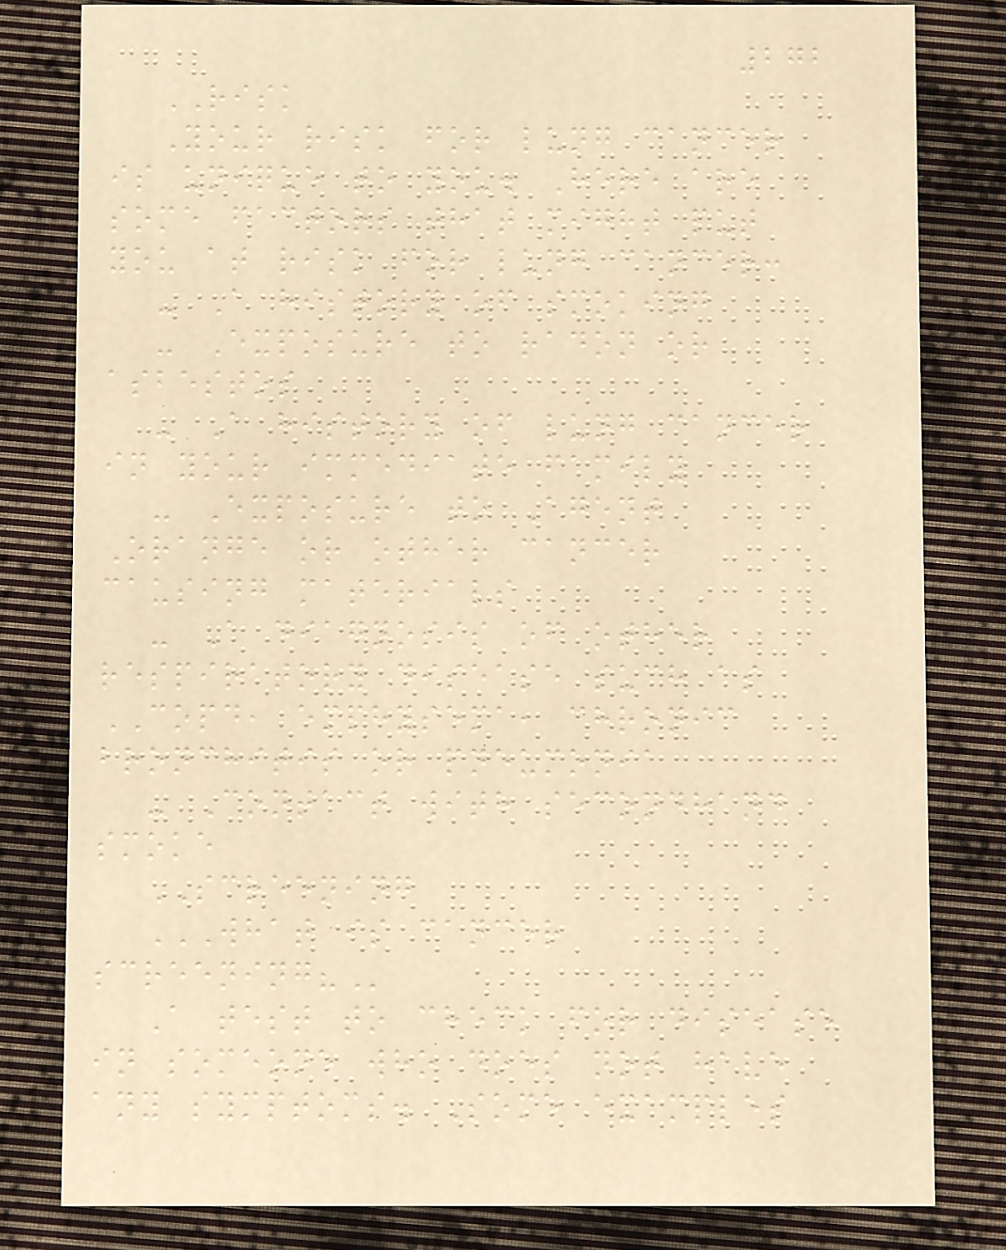272
RISK
Your risk for lung cancer
is unique to you. Here are
some factors that might put
you at risk for lung cancer:
- A history of smoking
- Exposure to radon or
asbestos
- A history of lung cancer
in your immediate family
- Exposure to Agent
Orange or other cancer
causing materials
- A diagnosis of other
respiratory disease such as
COPD, emphysema, chronic
bronchitis or pneumonia
- Contact with secondhand
smoke
SCREENING
WHAT IS CANCER
SCREENING?
A test to check for disease
in someone who does not have
any symptoms. Some examples
